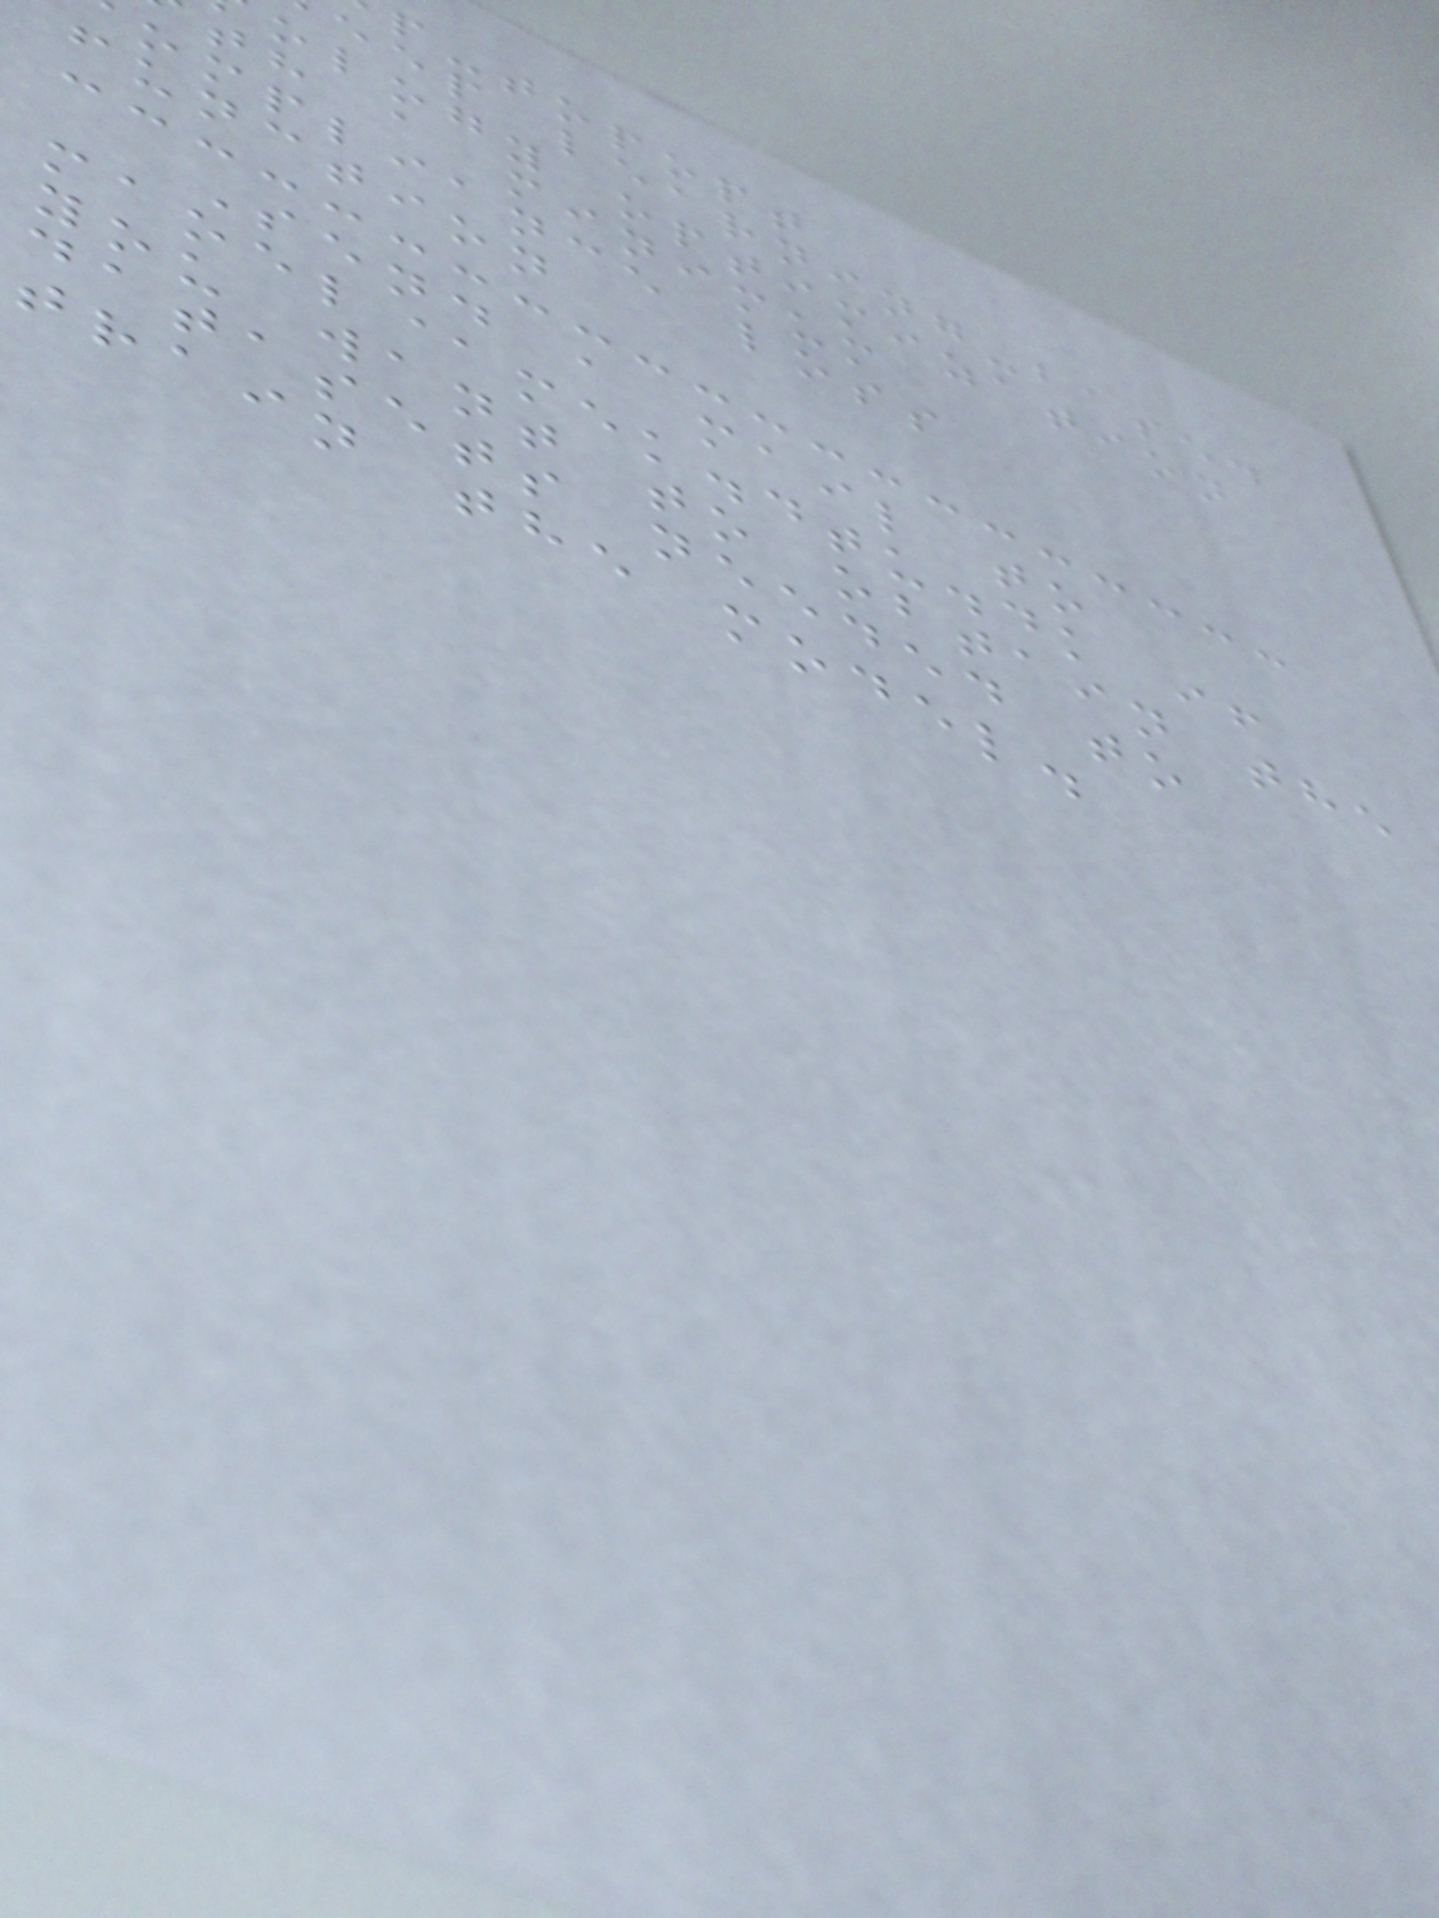p-topopt
eep learning-based
ology optimization
th a minimum
ompliance loss
function
Send a mail to
maoel@mek.dtu.dk if
you want to obtain the
datasets needed to
train the model.
